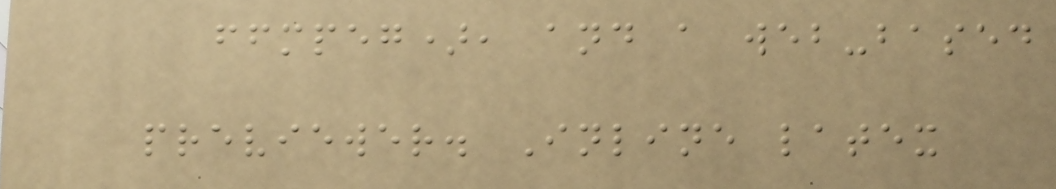ffmpeg), and a web-based
previewer. Inline latex
